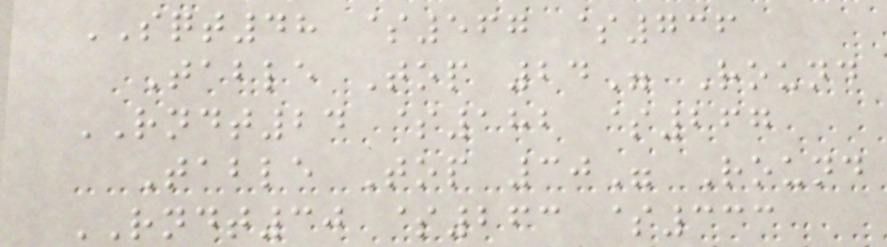SQT48 $567 $736
Table Top 24" Round
RNDT24 $182 $267
Table Top 30" Round
RNDT30 $263 $333
